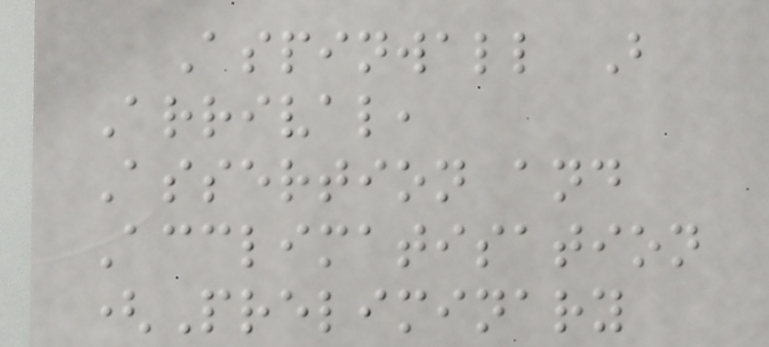Aspinwall B
Arrival,
Assertion and
Acclimatisation
(Preliminary
